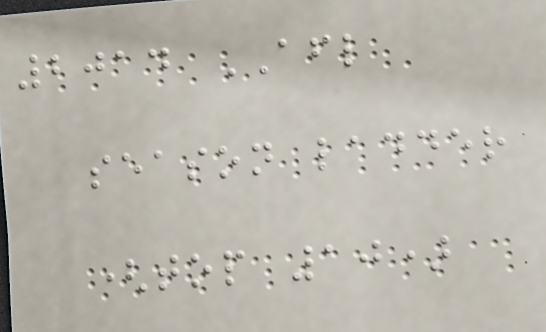2014 AFL
season ladder
(top 10)
